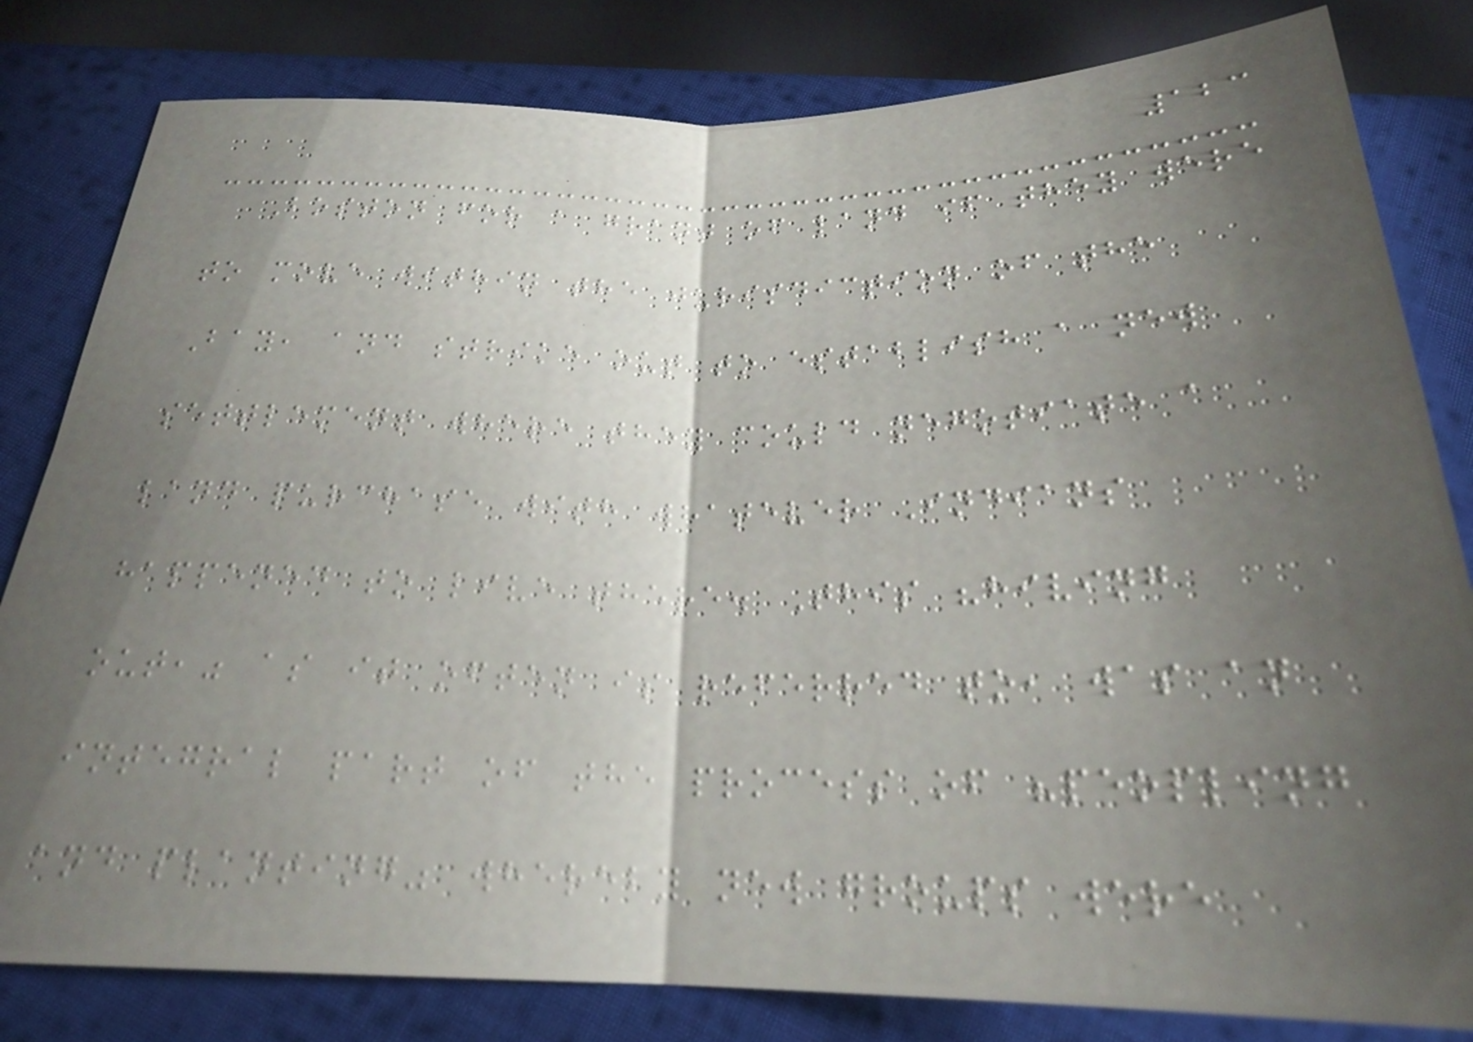123
Boston for a grant of land if they were
to move within the jurisdiction of the
Bay, and strike out to establish a new
settlement where they could negotiate a
land purchase with whatever Indians
happened to live there. This "hiving
out," as it often is referred to, was an
integral part of the process of "peopling
and planting" whereby new groups were
